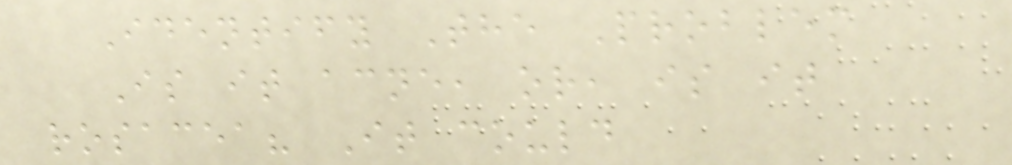Identify The Problem
Is it acne, or, is it
rosacea? It could
